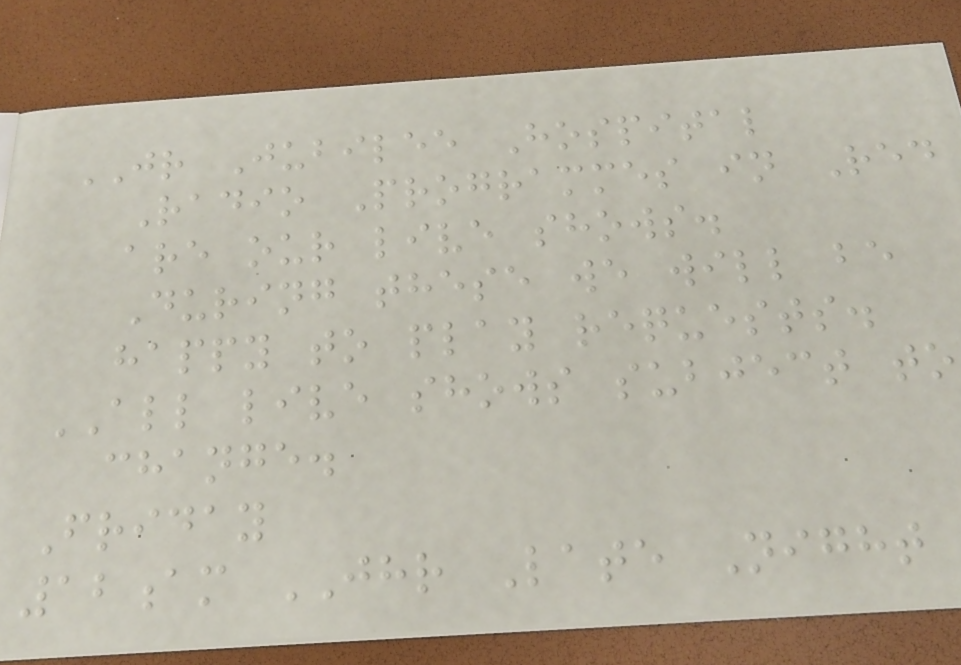JR Jubilee Hospital
Radio Programmes in Red
are our live shows.
During these we will be
happy to play requests.
ALL live shows subject to
change.
Friday
12am JHR Late Night
